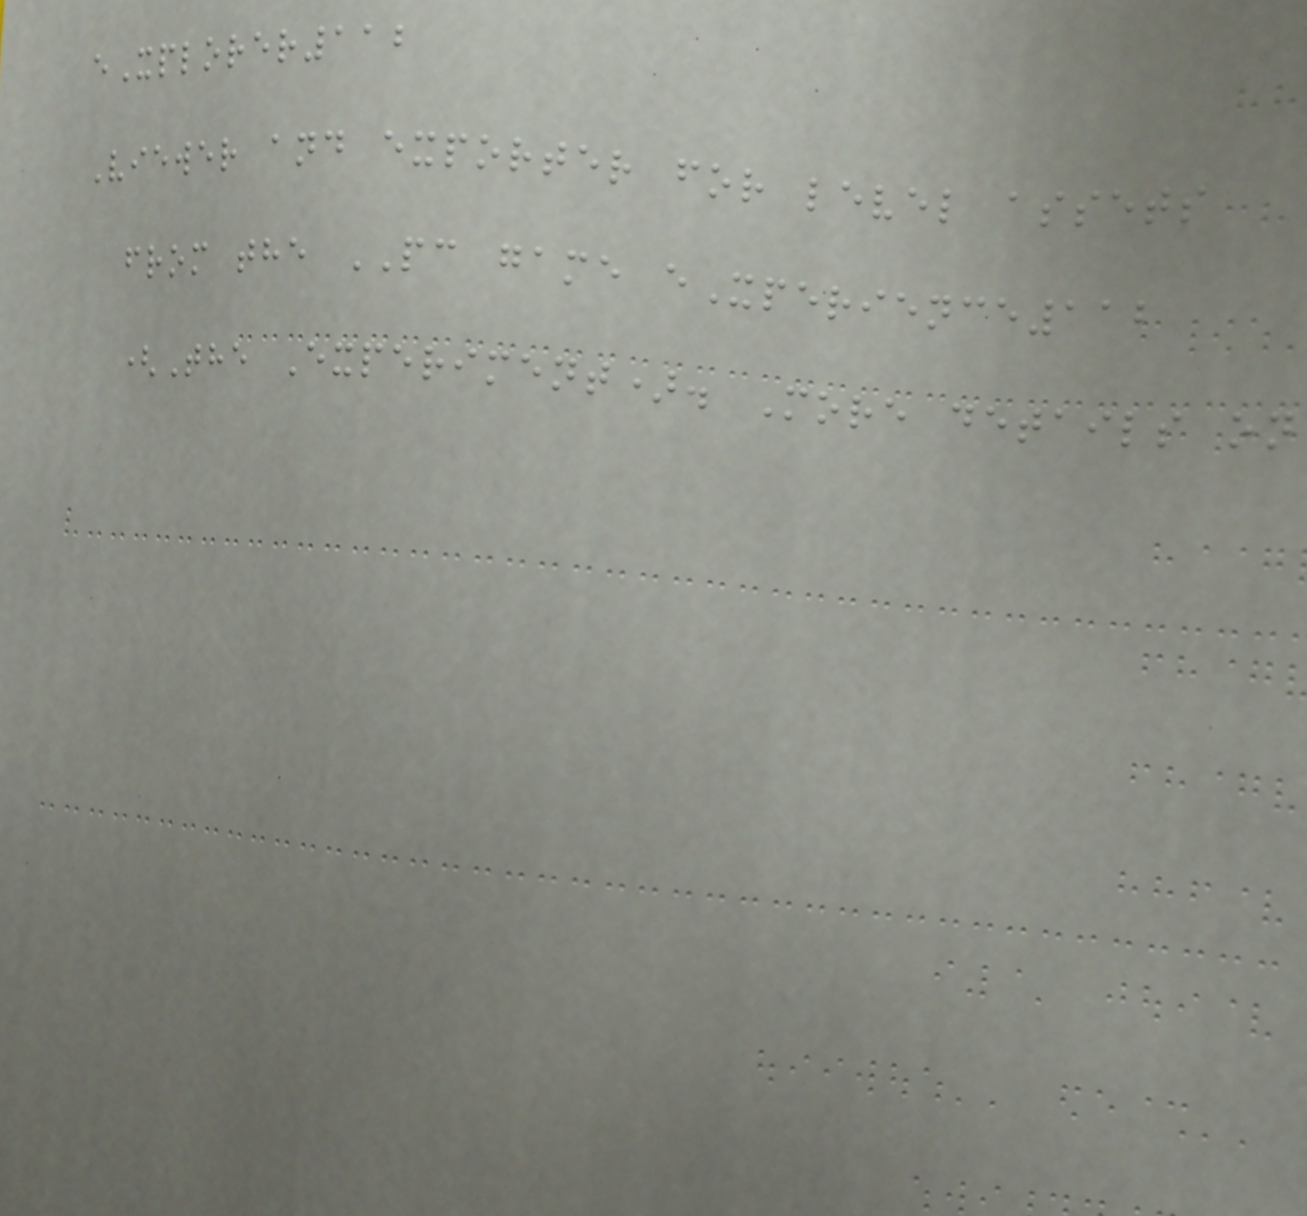eXplorer112
Viewer and exporter for level assets
from the PC game eXperience112
(The Experiment). More details on
